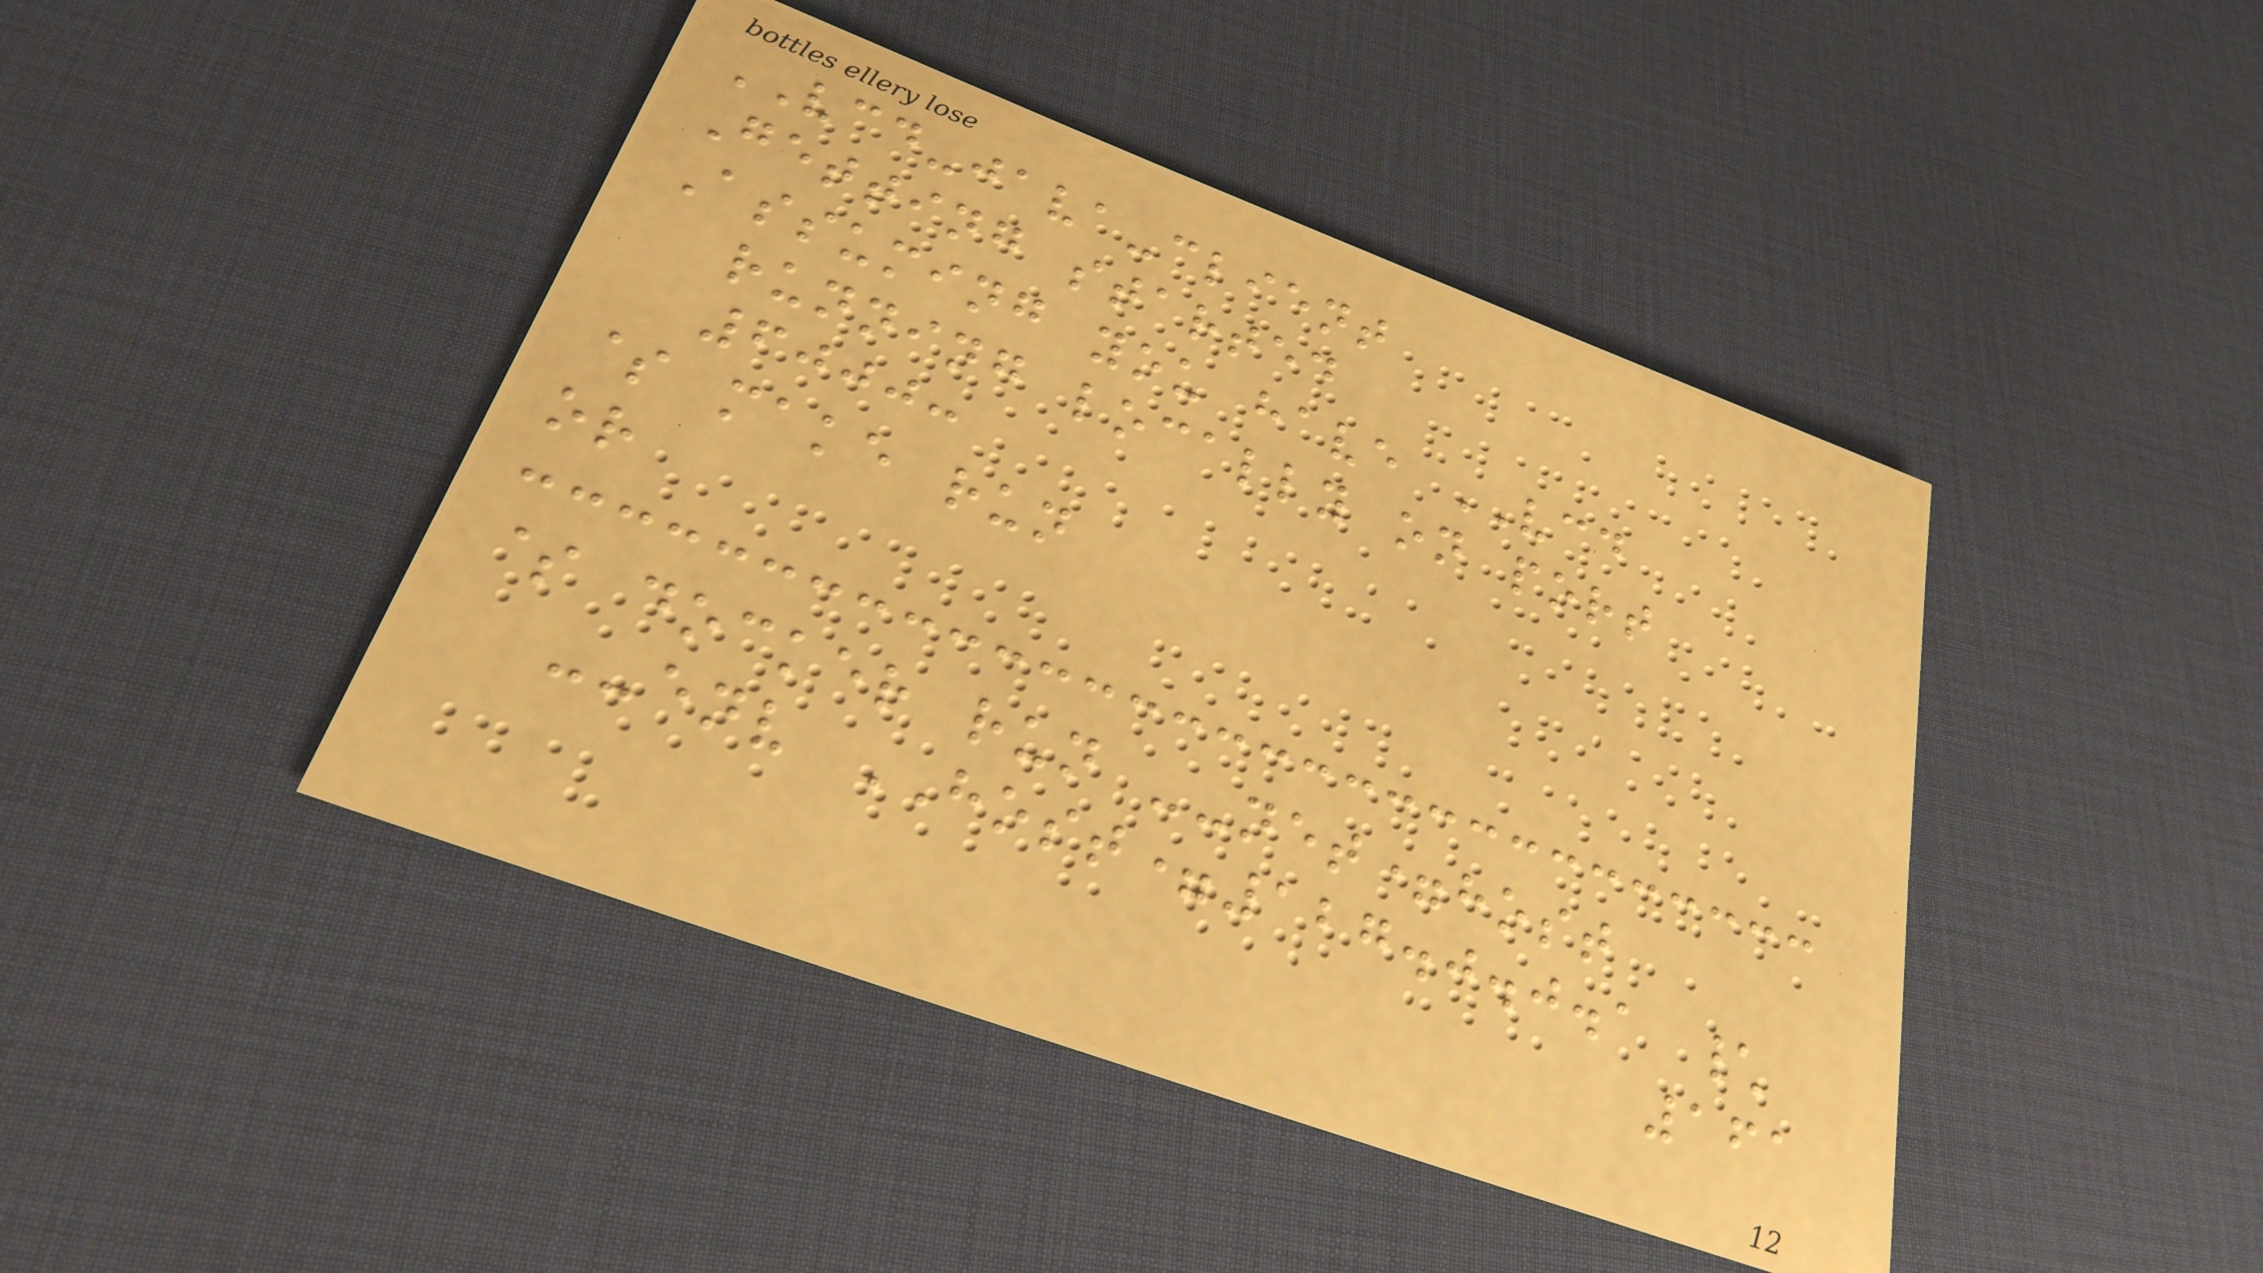VCD-java-client
Getting started
Assuming you have VCD
running locally on port
6000:
$ make run
or
$ docker run --net=host
--env HOST=127.0.0.1 \
161
